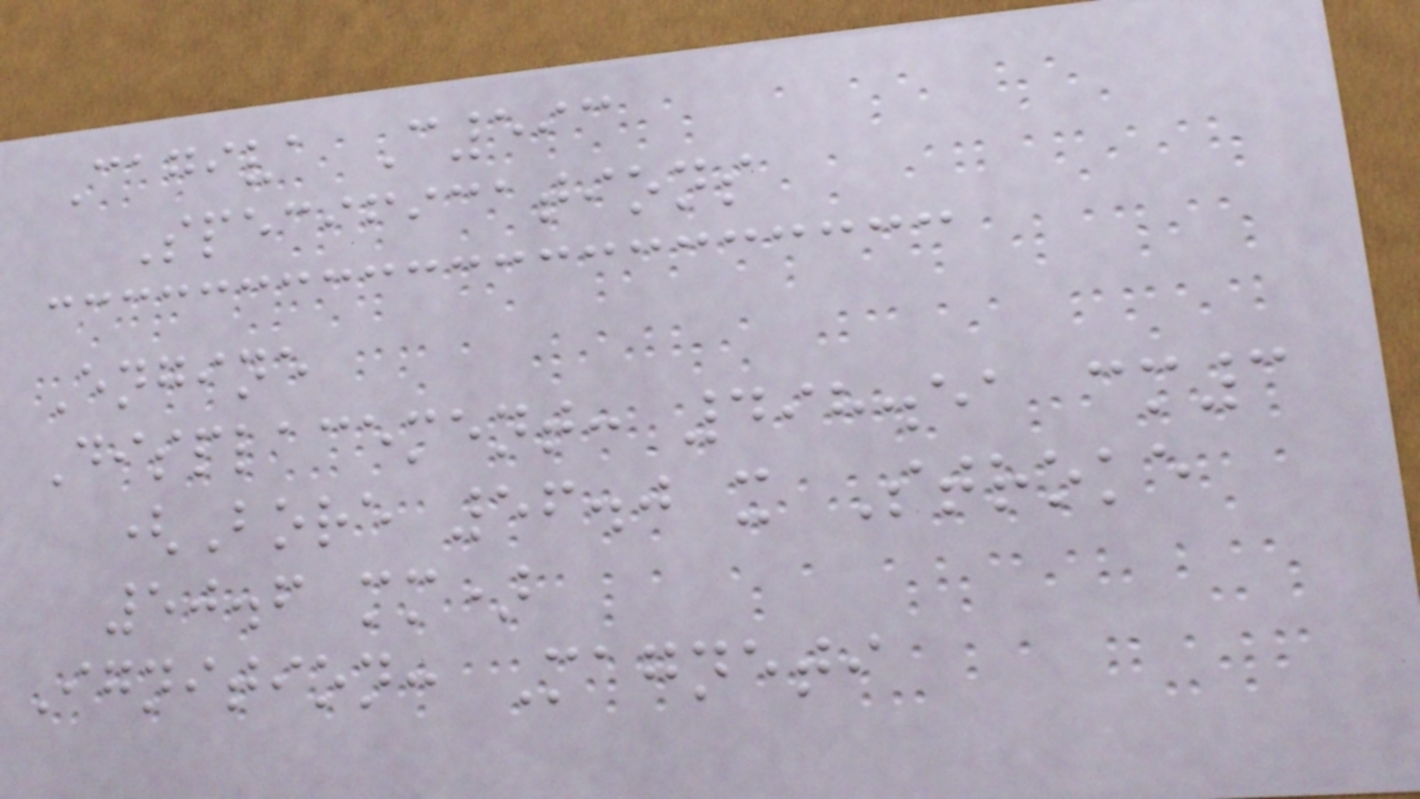Cagiva C593
Specifications
Engine
Displacement: 498.51 cm3
(Bore 56.0 x Stroke
50.6 mm)
Ignition: Magneti
